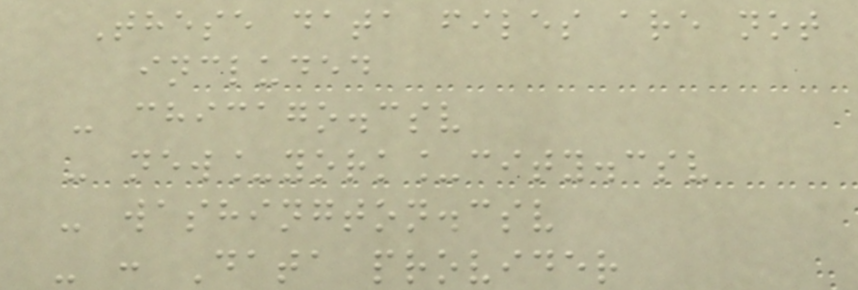These data files are not
included
- chicago.csv
- new_york_city.csv
- washington.csv
- : Data provider
